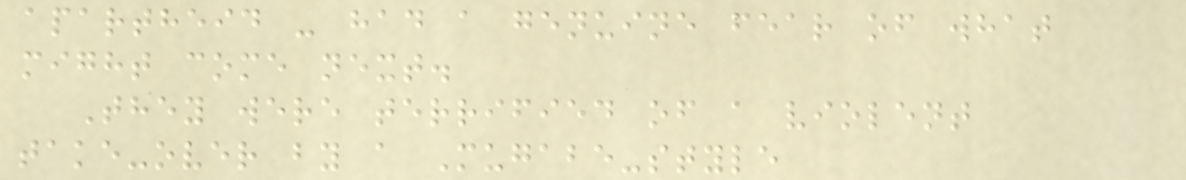apartheid - had a genuine fear of what
might come next.
They were terrified of a violent
take-over by a Mugabe-style
